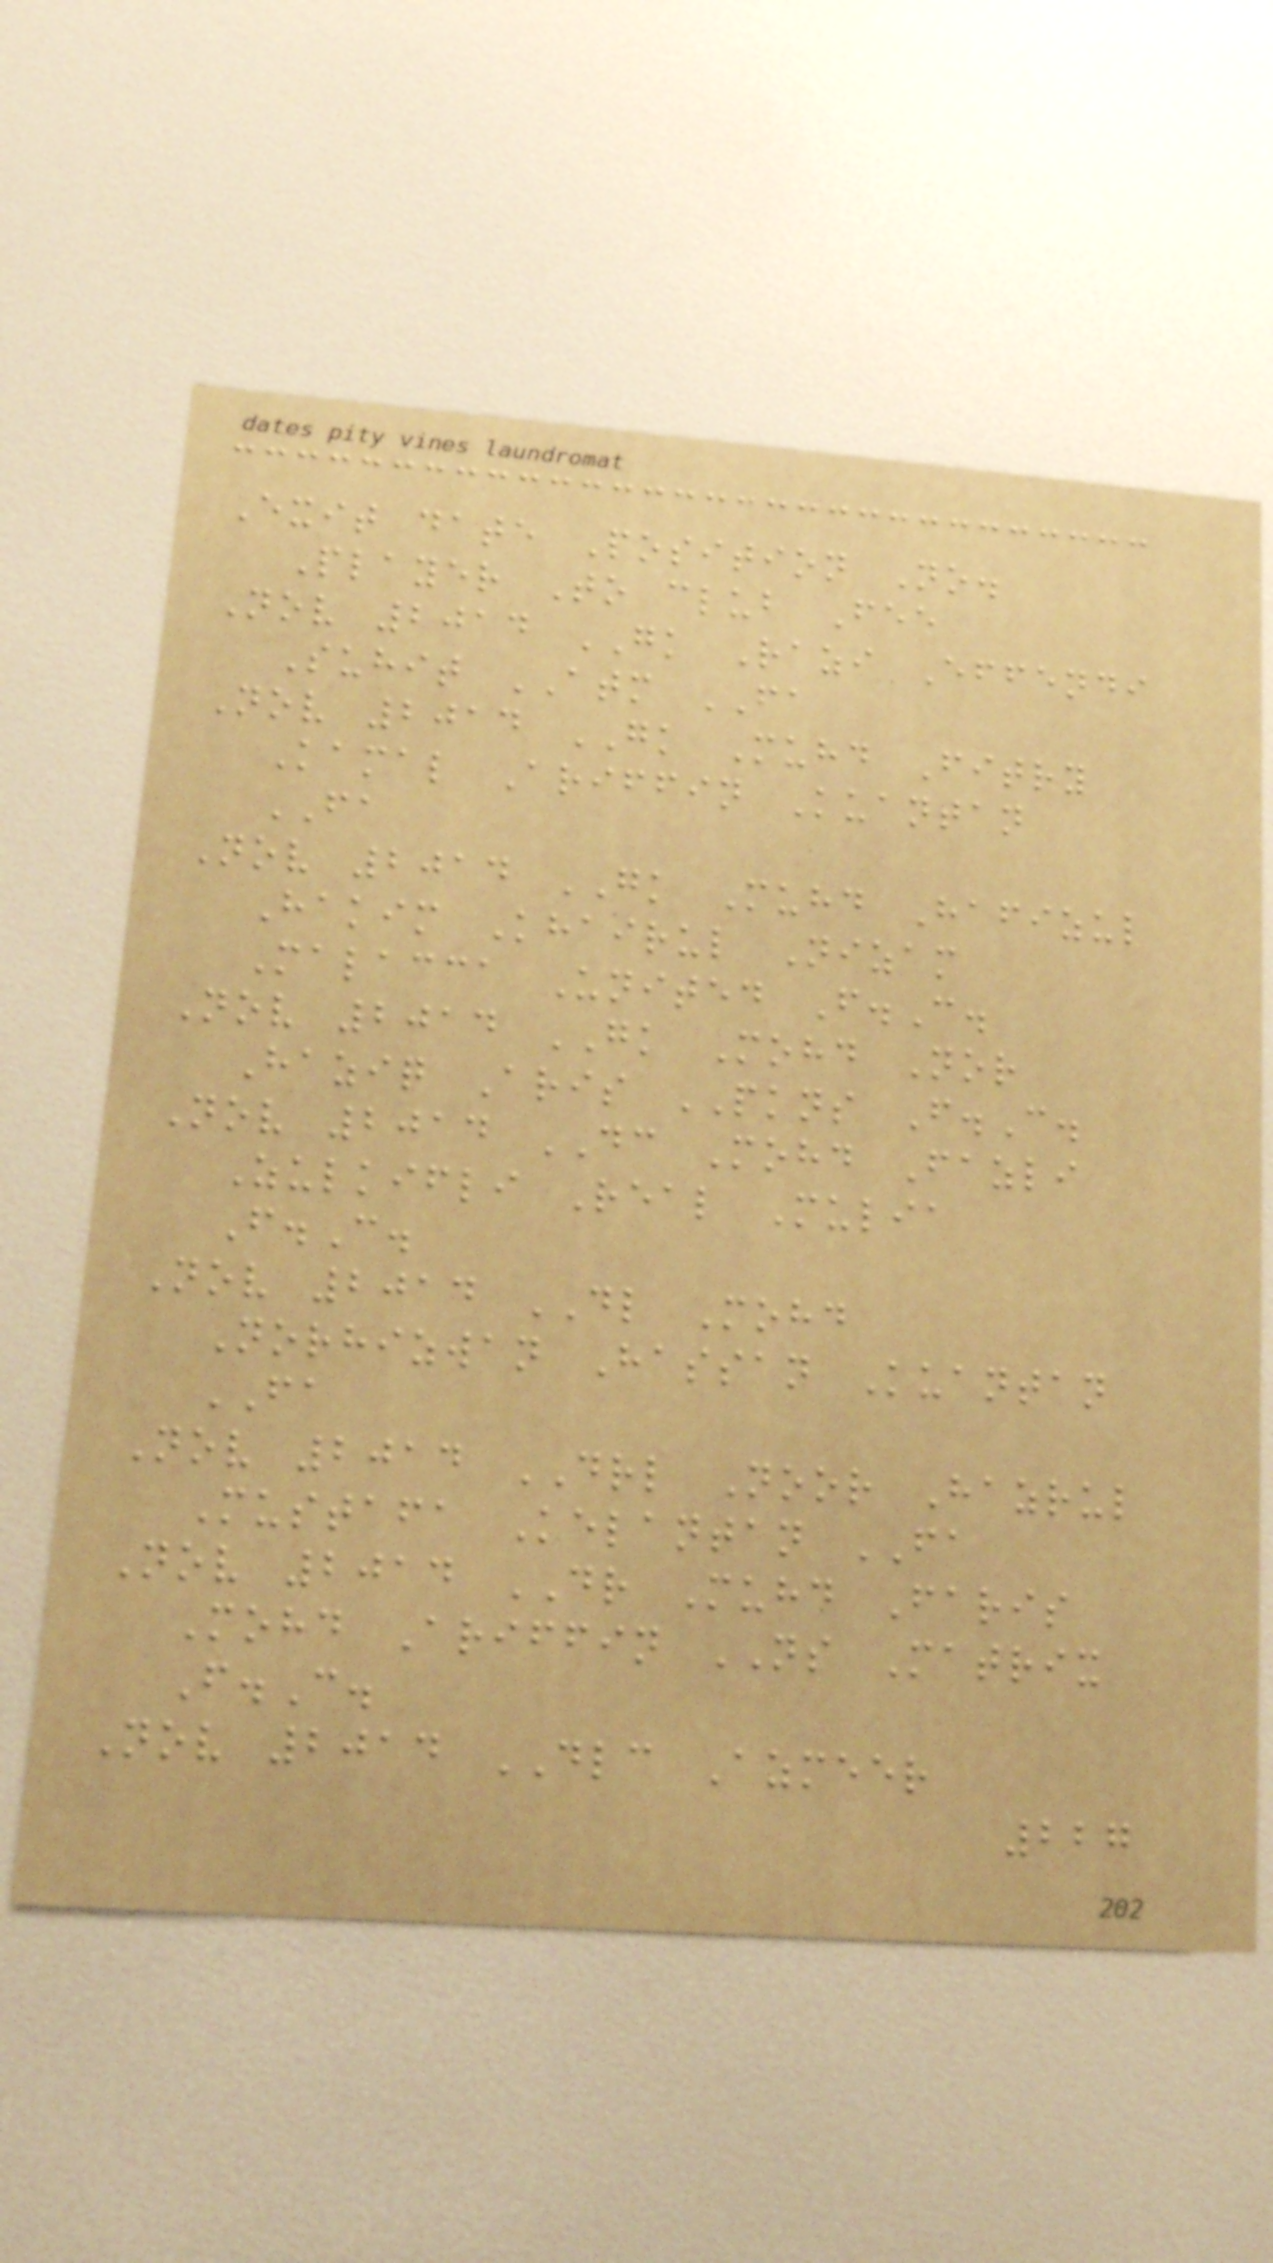Exit date Position No.
Player To club Fee
Nov 2014 GK Razi Effendi
Suhit ATM FA
Nov 2014 GK Muhd Fitry
Kamal Ariffin Kuantan
FA
Nov 2014 GK Muhd Hafizul
Hakim Khairul Nizam
Malacca United F.C.
Nov 2014 GK Mohd Nor
Haziq Aris PKNS F.C.
Nov 2014 DC Mohd Fazli
Zulkifli Real Mulia
F.C.
Nov 2014 DL Mohd
Norhizwan Hassan Kuantan
FA
Nov 2014 DRL Noor Hazrul
Mustafa Kelantan FA
Nov 2014 DR Muhd Faris
Mohd Ariffin NS Matrix
F.C.
Nov 2014 DLC Azmeer
227
